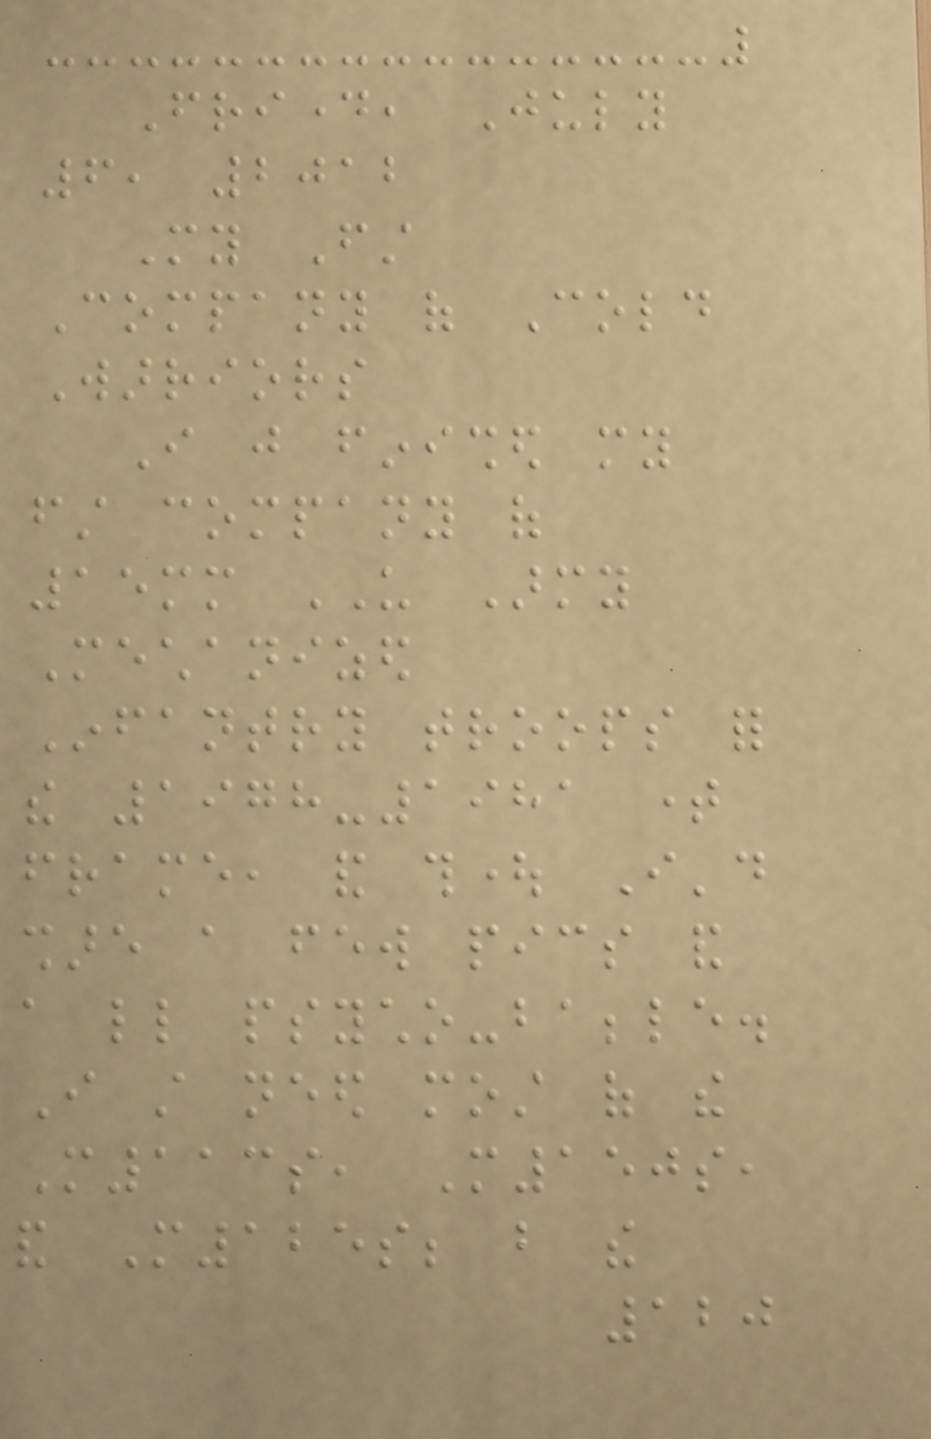Friday, July
6, 2012
My First
Company of Cold
Warriors
I just finished my
first company of
15mm US Army
Mechanized
Infantry troops for
the 1978-1981 time
frame, and thought I'd
share a few pics and
a little psycho-babble.
I still need most of the
M113s, M150s,
and M125s; but the
120
